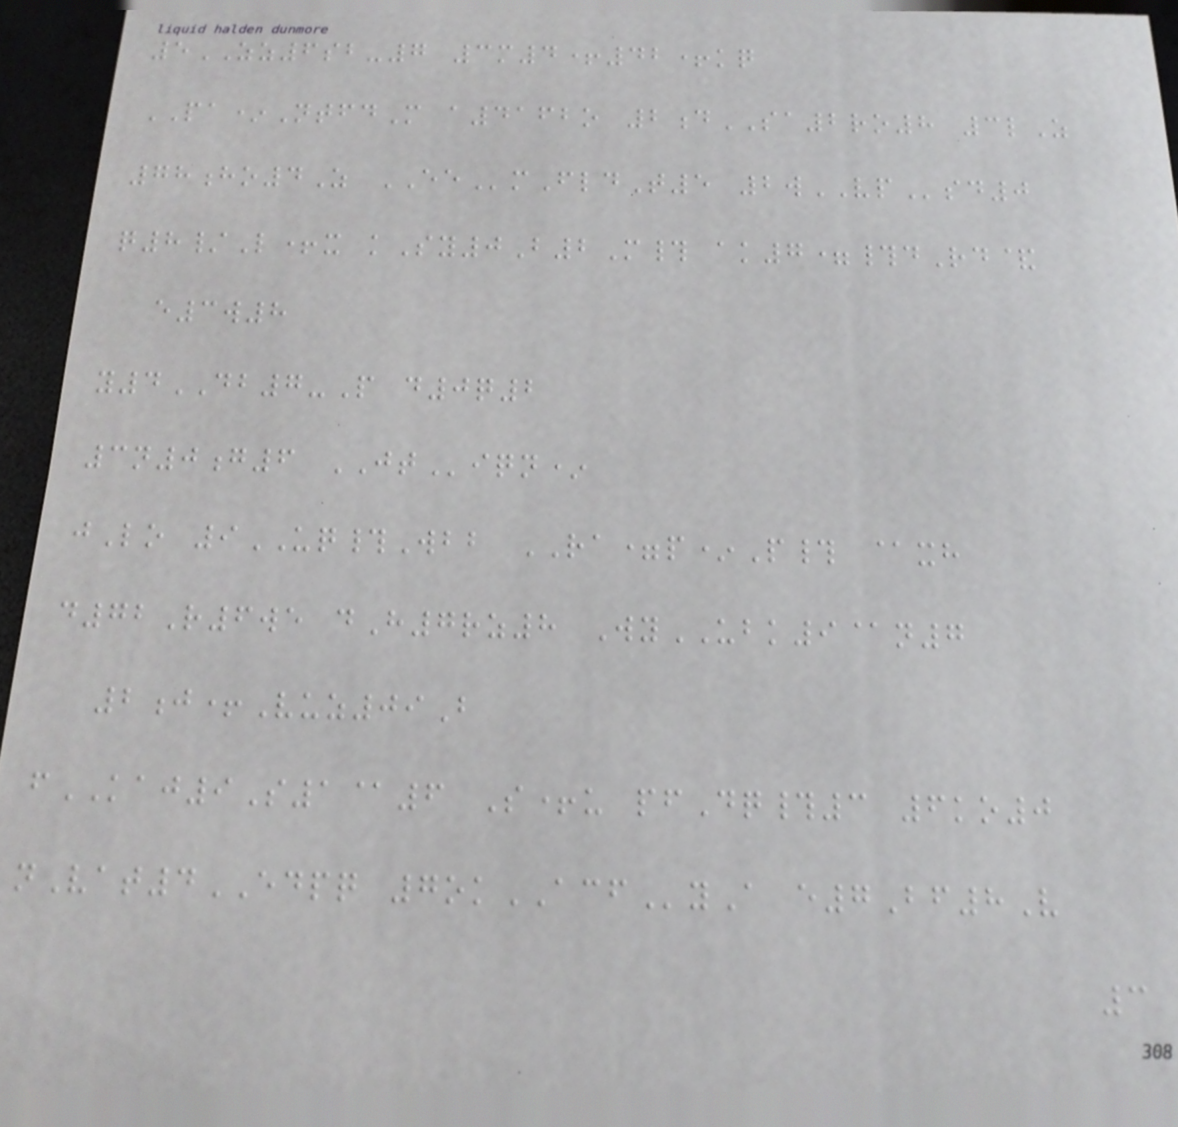5ZZ6sb-7 3m4+42+kq
PA*NtfdM a4162o 2dSA2ro8 3lZ
78ho4Z EEmFldT5 2wVPsd0
q8/L+x kSy0B2M# ak7=#dRd&
e3w8
y4DB7-P d0q2
3n0g6 JTiqn*
jLo 9UQ#Wbb RA=p*P# @xh
d72R6we dH7rz8 WyUBK9@n7
2j+Vuz09B
fKAJ9S1@6 S+u pfDq#3 6ko0
nVat4EDPQ 7okACFyA e7Bf8V
3
